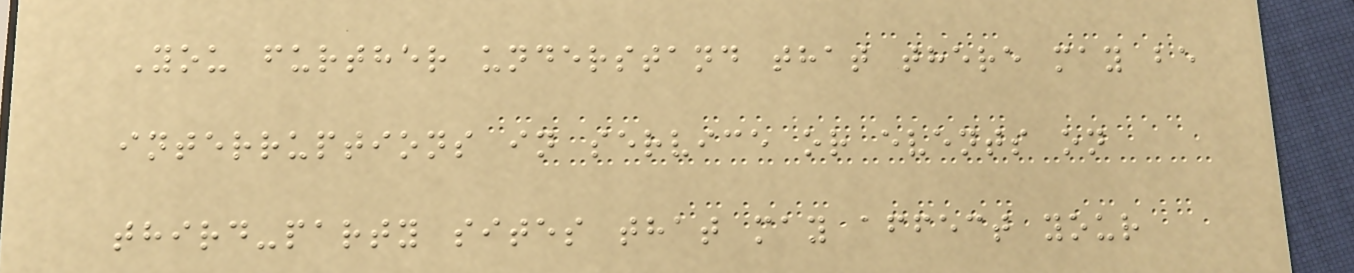You further understand that there may be
interruptions in service or events on
third-party sites that may affect your
